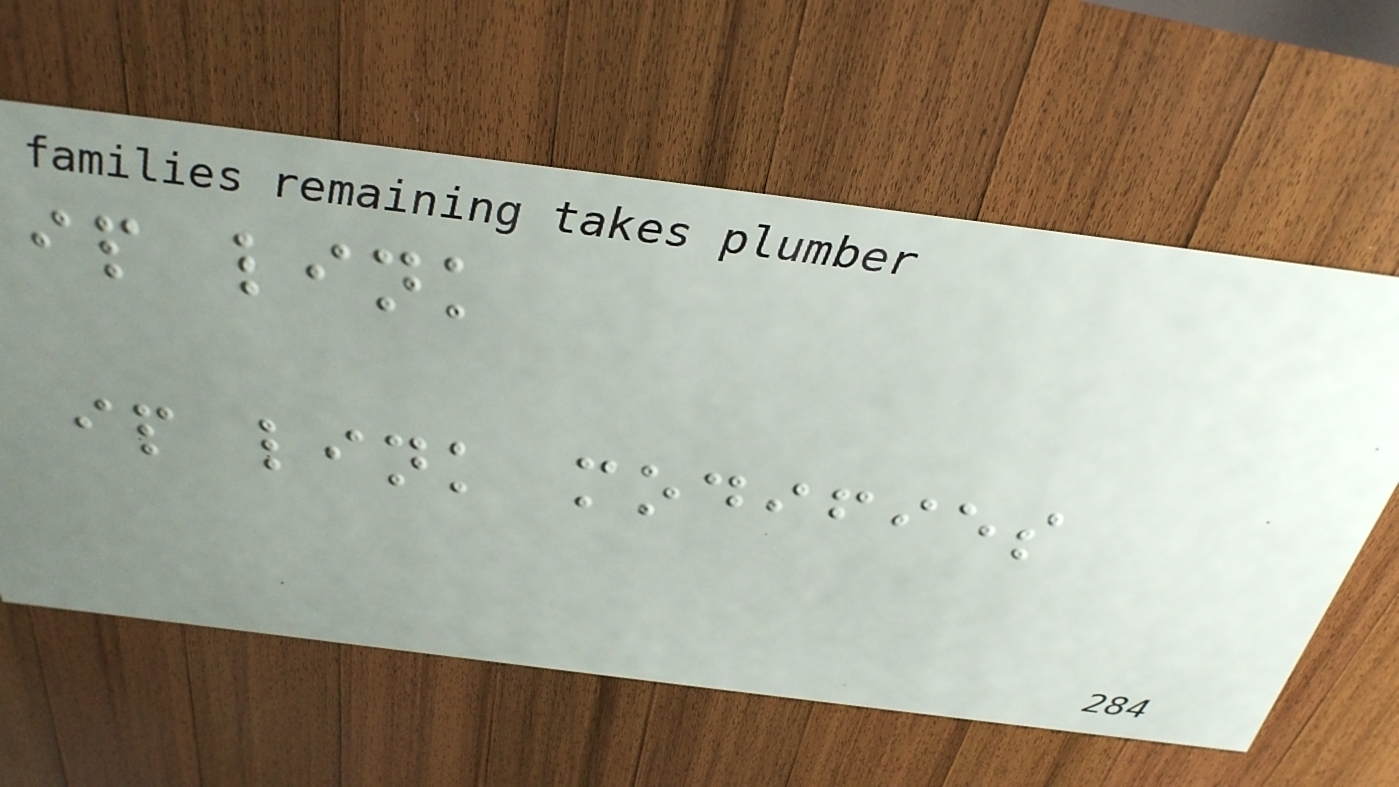ip link
ip link modifies
